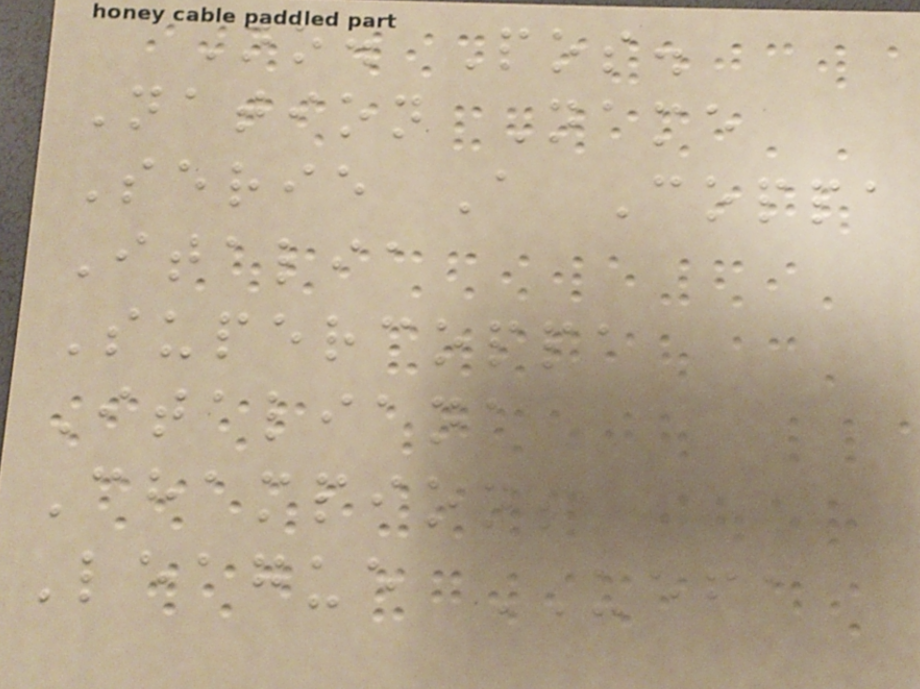No. Pos.
Nation Name
Serie A Coppa
Italia
Supercoppa
Italiana
Champions
League UEFA
